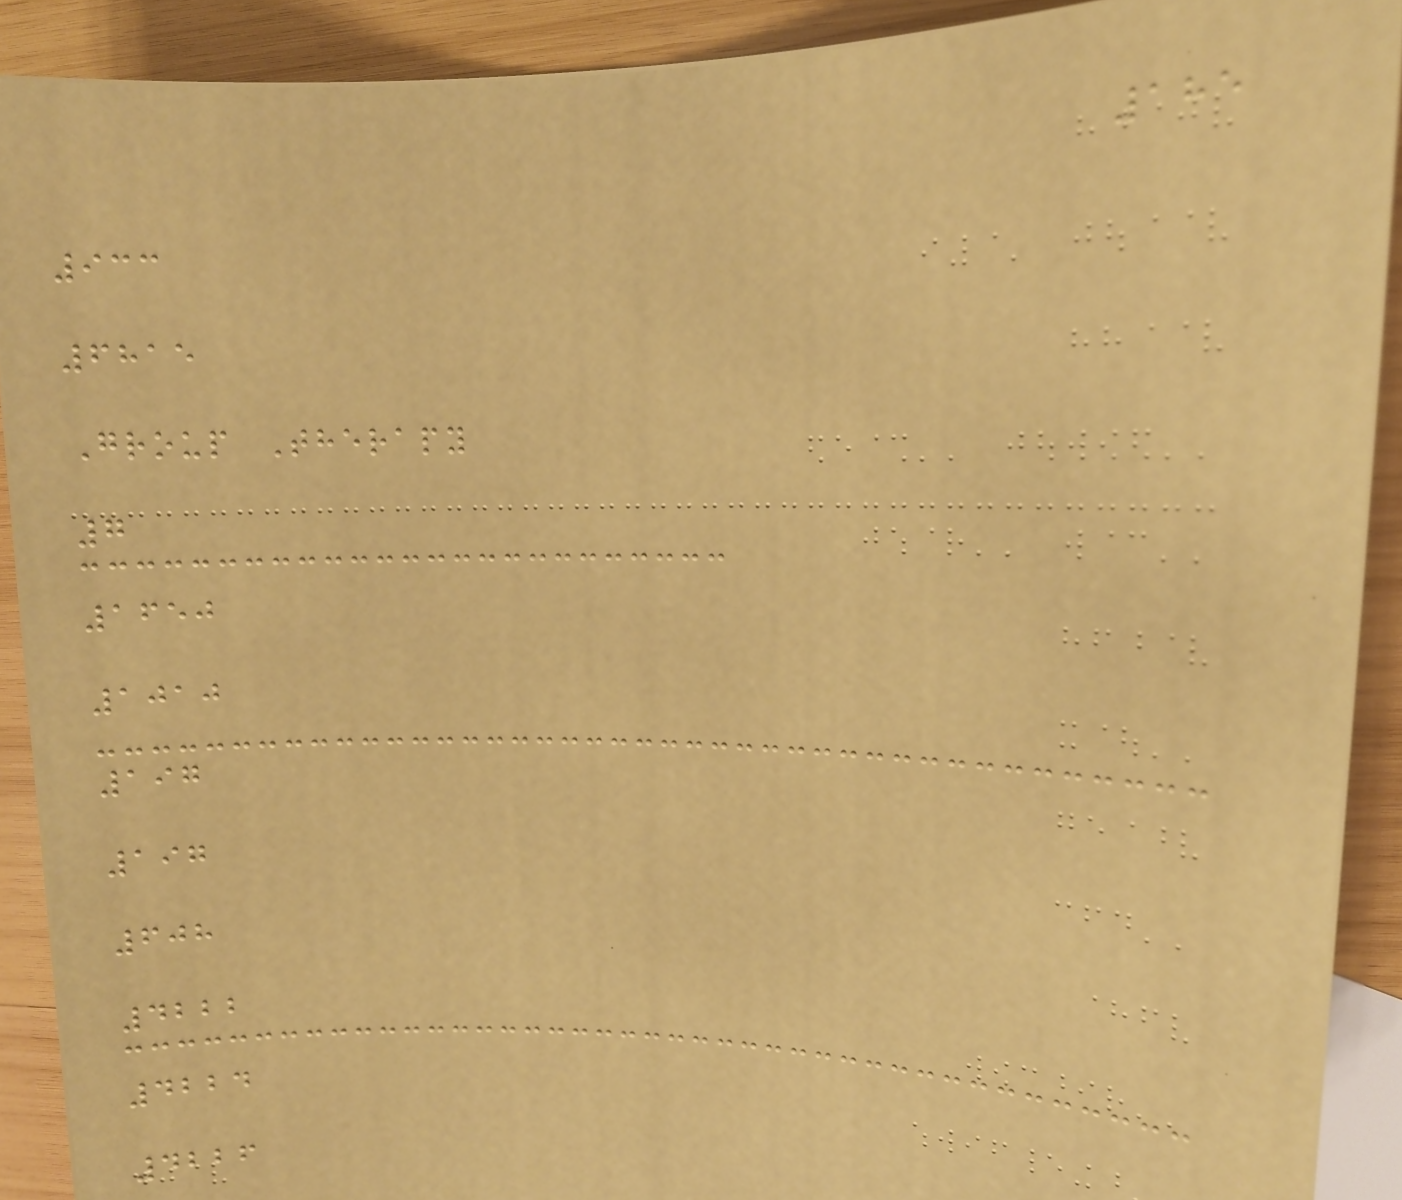185
933
6815
Group Therapy
7
1650
1010
197
197
608
4222
4224
4226
